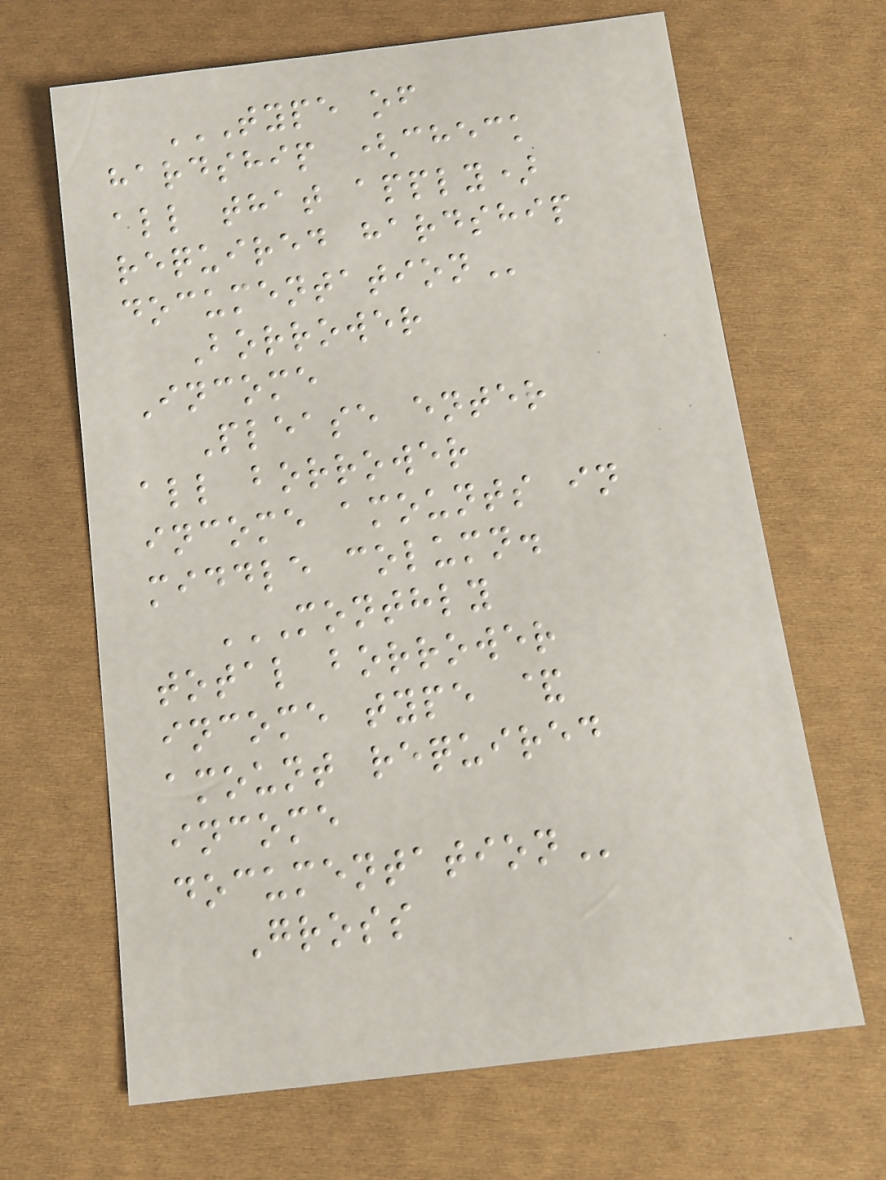TYPE OF
HARDSHIP (CHECK
ALL THAT APPLY)
REQUIRED HARDSHIP
DOCUMENTATION
Borrower
Income
Please enter
all borrower
income amounts in
middle column.
MONTHLY
TOTAL BORROWER
INCOME TYPE &
AMOUNT REQUIRED
INCOME
DOCUMENTATION
Gross
